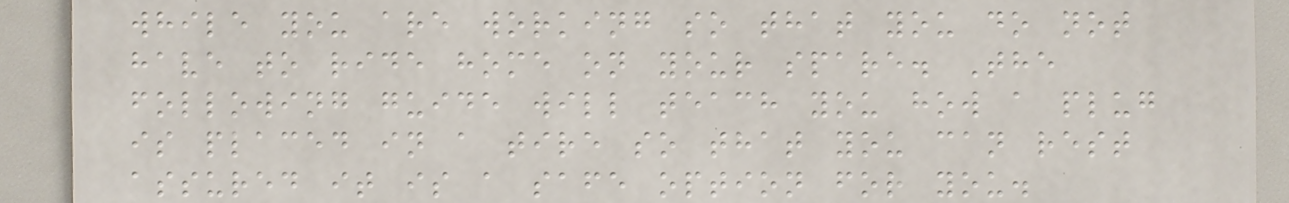while you are working so that you do not
have to ride home on your spare. The
following guide will teach you how a plug
is placed in a tire so that you can rest
assured it is a safe option for you.
